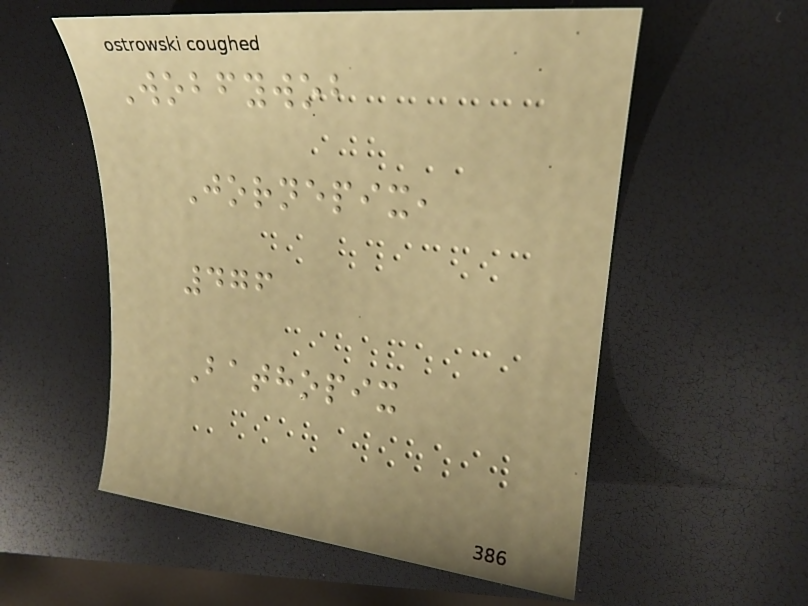Wobfywob
Jornepix,
476
Bathopix
